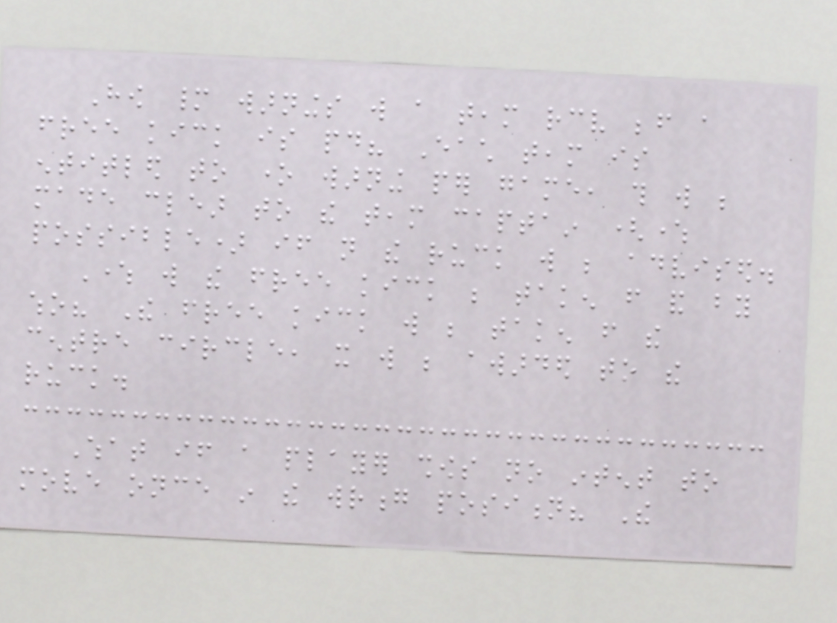How many warnings will a team receive before a
free kick is paid? Each team is
entitled to one warning per game, this will be
made clear to the team captain (where
possible) if not the ruck will be advised.
Where will the free kick be taken from and by
who? The free kick will be taken from the
centre circle, it will be awarded to the
ruck.
What if a player shows no intent to
move once in the wrong position? The
